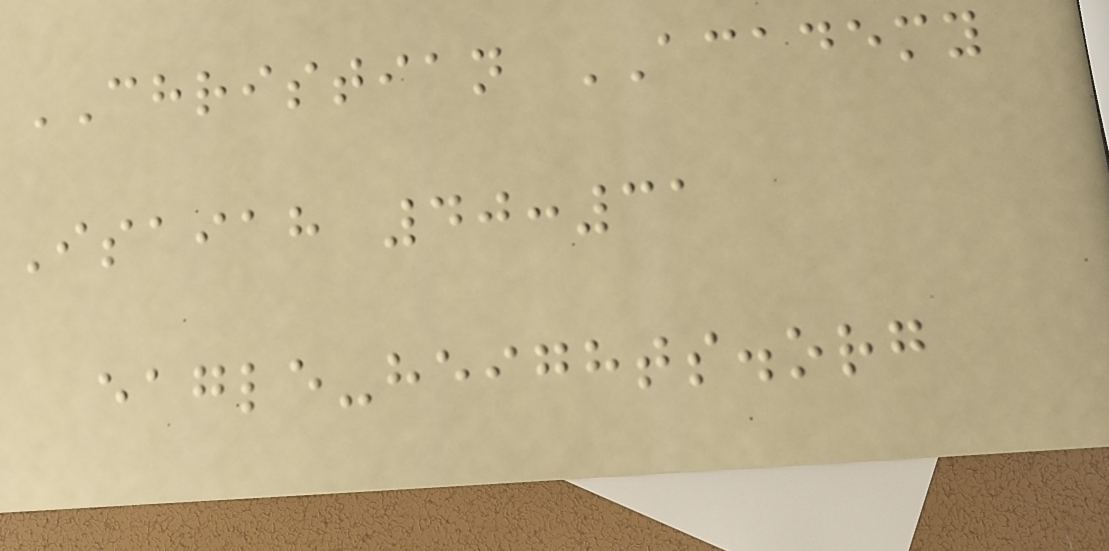CHRISTIAN ACADEMY
Isaiah 40:31
eagle-heights.org
